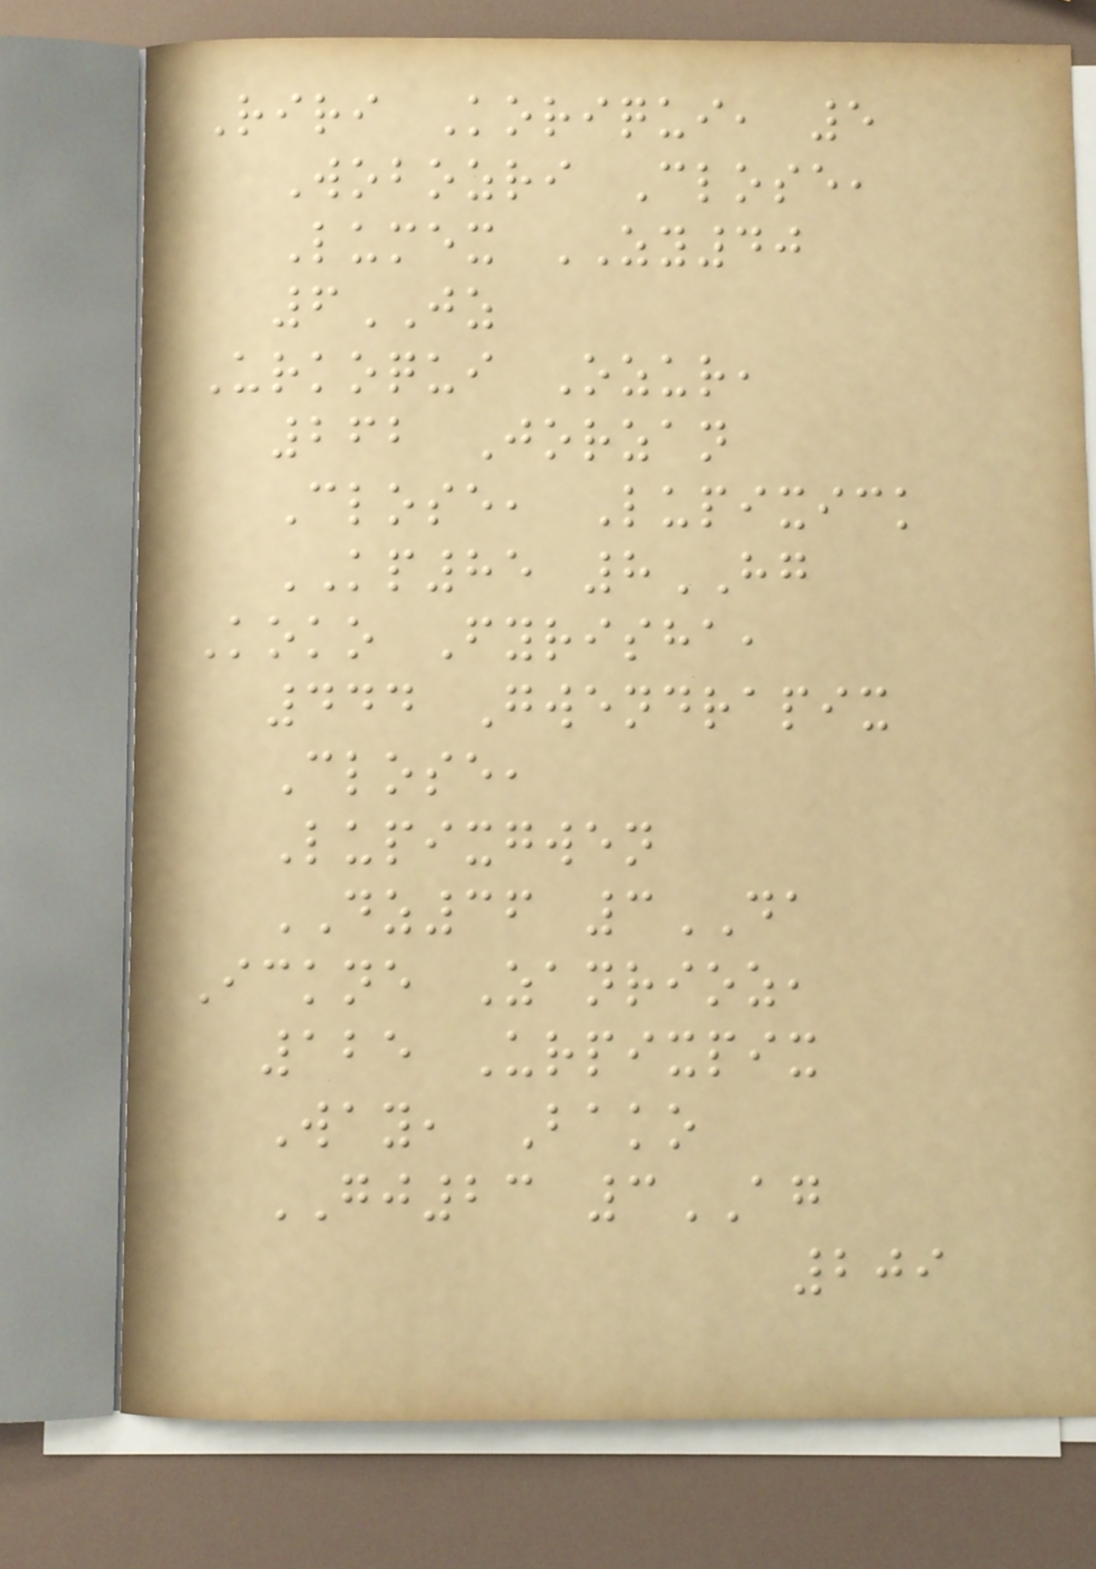Riri Koriqui, 5
Wobozri Close,
Lumex ZY40
6JZ
Urkoqui Ozur,
262 Jorzan
Close, Lupixick
KP85 8HG
Koko Fyrisha,
444 Gwendrapix
Close,
Lupixgwen
DZ36 3DA
Ickne Zanrioz,
125 Urpixpix
Way, Bako
GJ23 3AG
209
